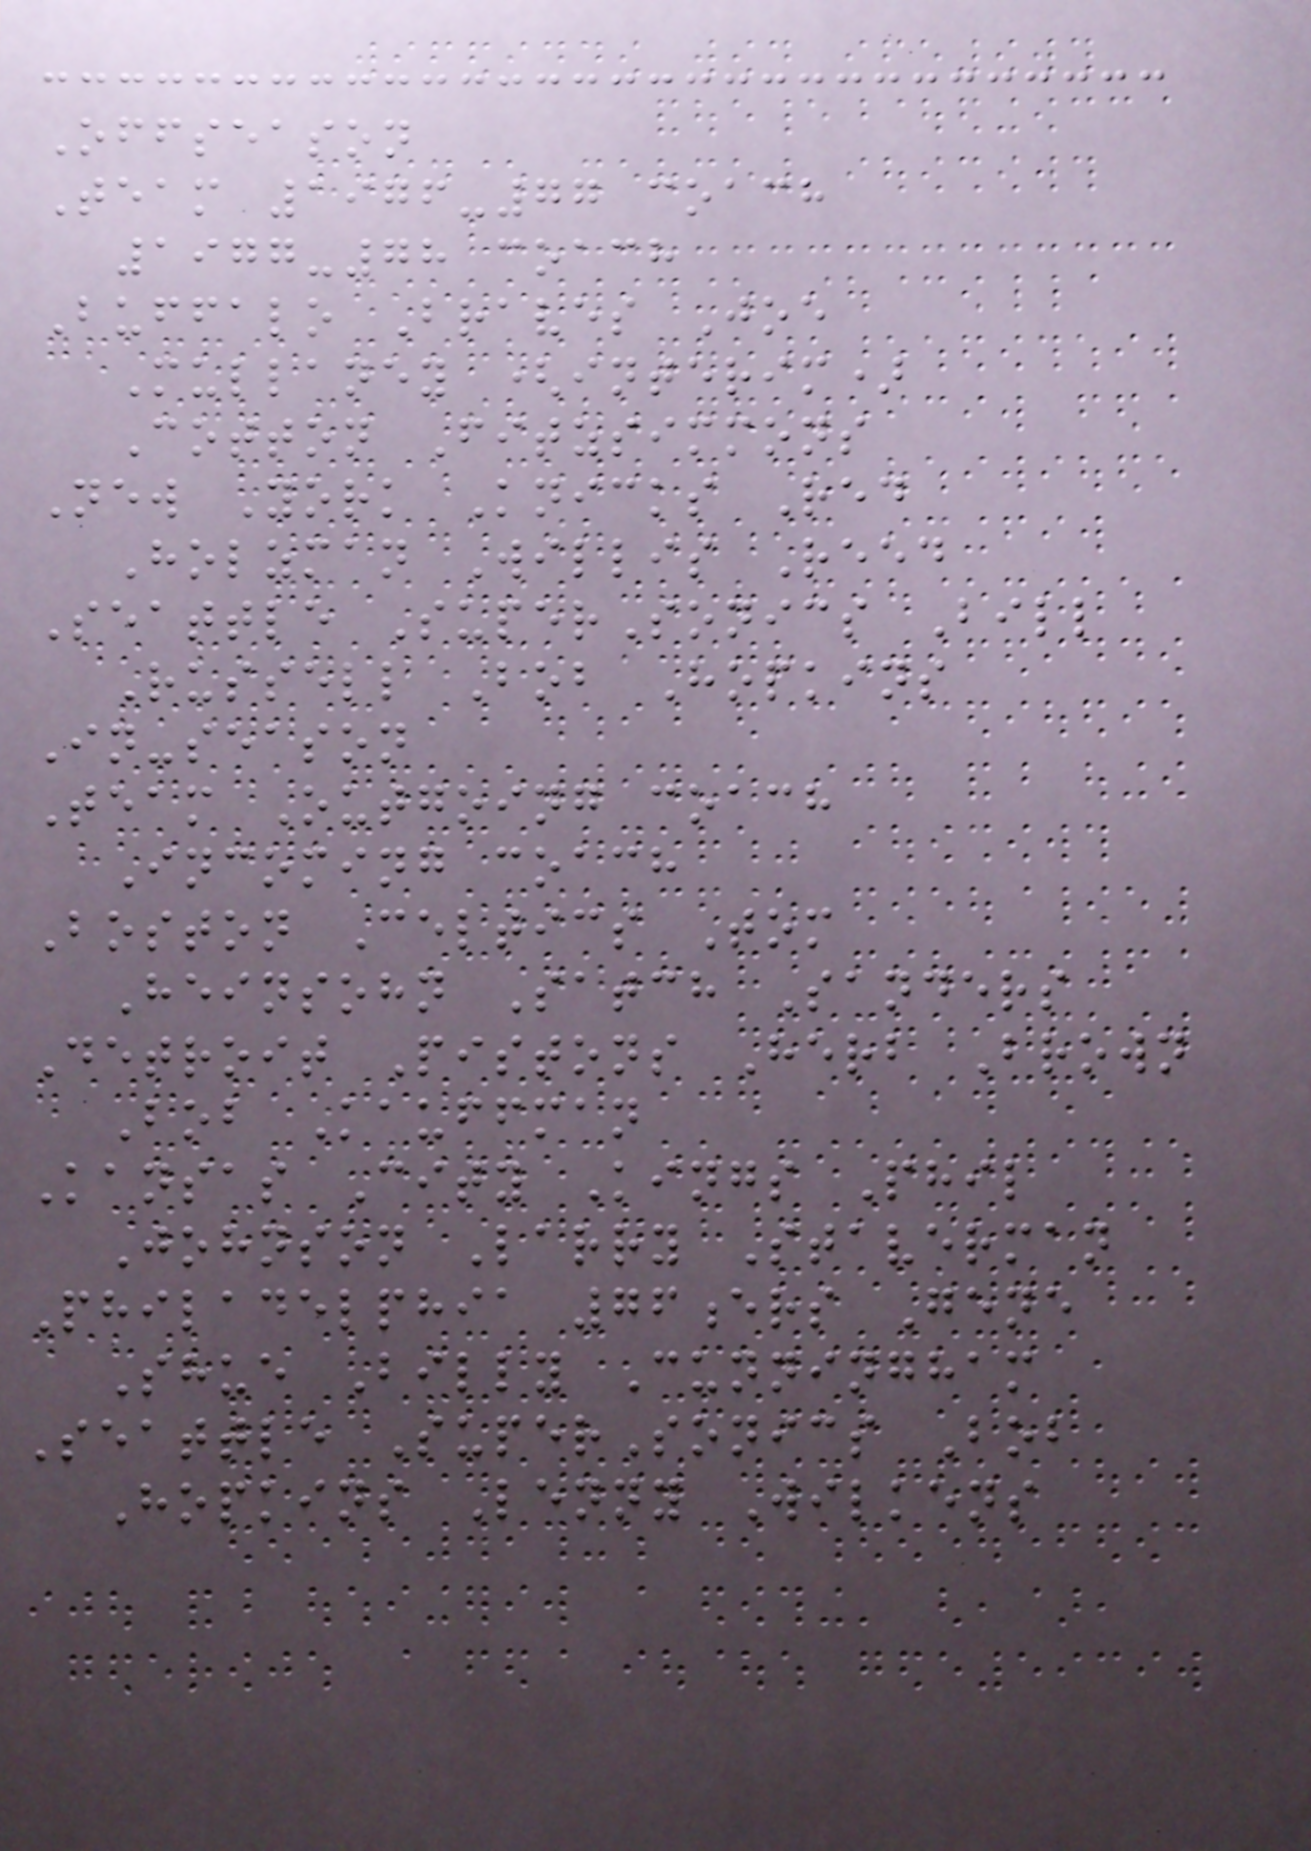Offseason
Team 1976-77 coach
1977-78 coach
Buffalo Braves Joe
Mullaney (interim)
Cotton Fitzsimmons
New York Knicks Red
Holzman Willis Reed
Seattle SuperSonics Bill
Russell Bob Hopkins
In-season
Team Outgoing coach
Incoming coach
Boston Celtics Tom
Heinsohn Satch Sanders
Detroit Pistons Herb Brown
Bob Kauffman
Kansas City Kings Phil
Johnson Larry Staverman
Philadelphia 76ers Gene
Shue Billy Cunningham
Seattle SuperSonics Bob
Hopkins Lenny Wilkens
